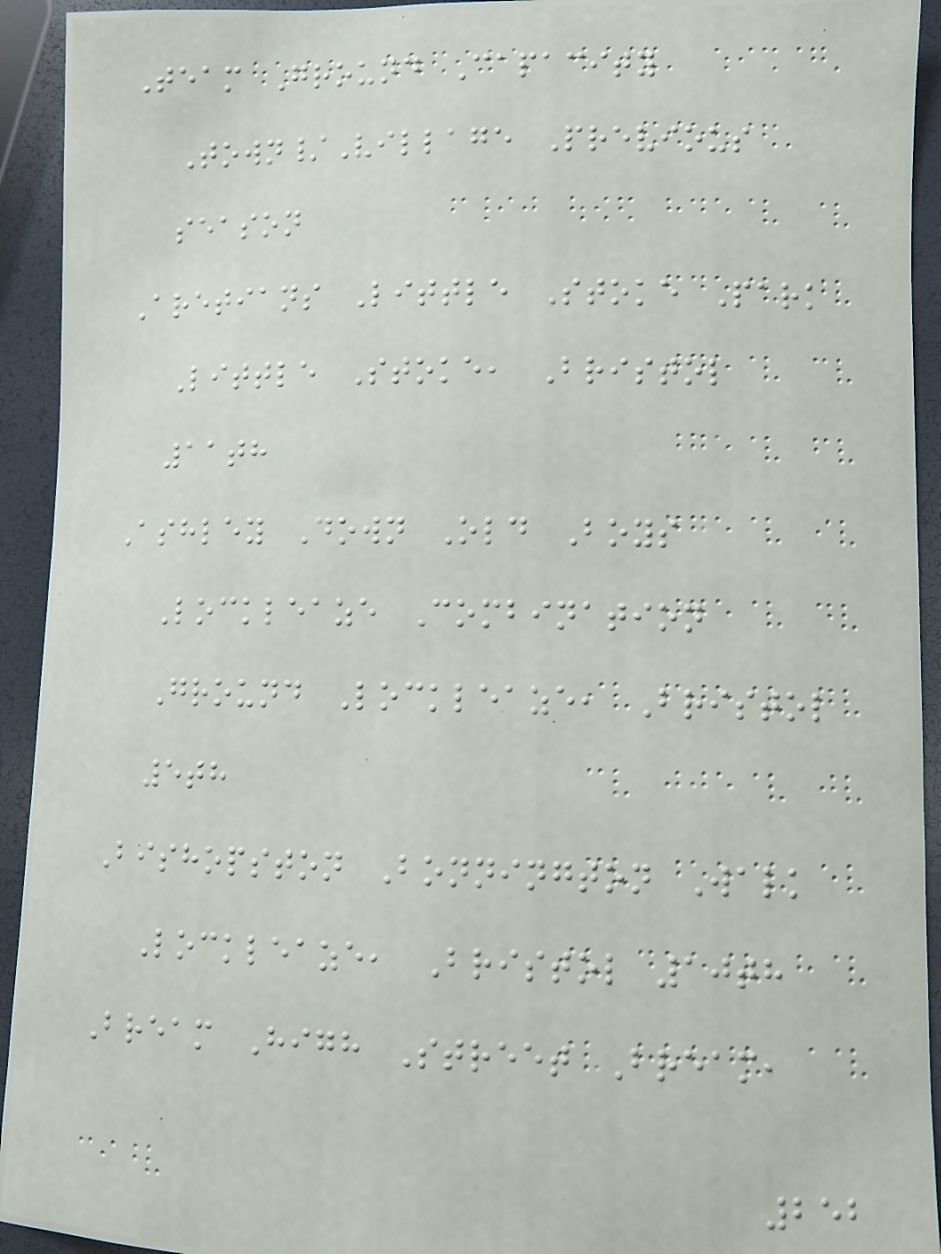Team Ground Capacity
Town/Village Previous
season
Aretians Little Stoke Park
Little Stoke, Bristol
11th
Ashley Down Old Boys
Lockleaze Combination
Ground Lockleaze, Bristol
5th
Bishopston Bonnington Walk
Lockleaze, Bristol 10th
Bream High Street Bream,
252
